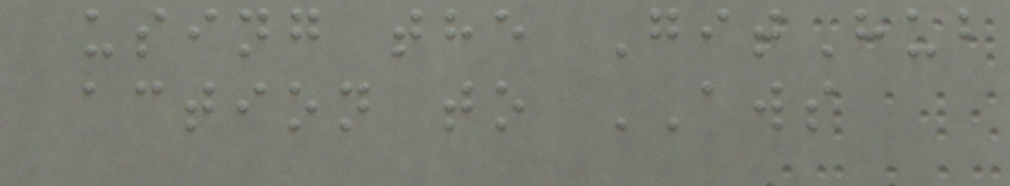using the GitHub
action to AWS
